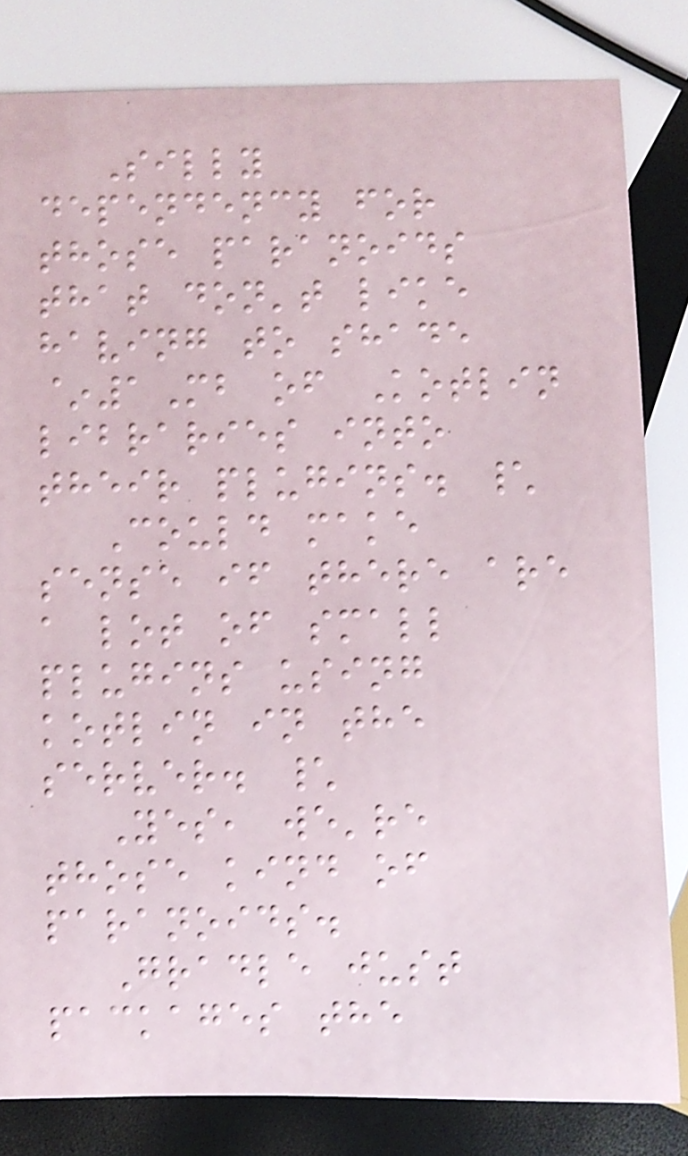Silly
dependency for
those paranoids
that don't like
having to shade
~1Mb of Kotlin
libraries into
their plugins. \
Could make
sense if there are
a lot of small
plugins using
kotlin in the
server. \
Yes, we're
those kind of
paranoids.
Gradle just
packages the
